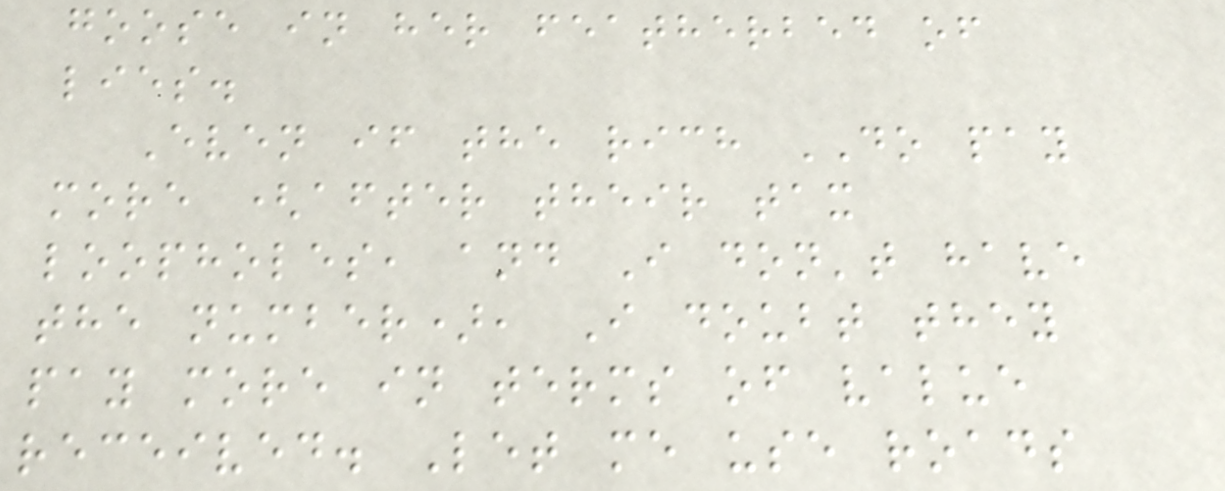goose in her featherbed of
lies.
Even if the rich DO pay
more (after their tax
loopholes, and I don't have
the number), I doubt they
pay more in terms of value
received. Let me use roads
